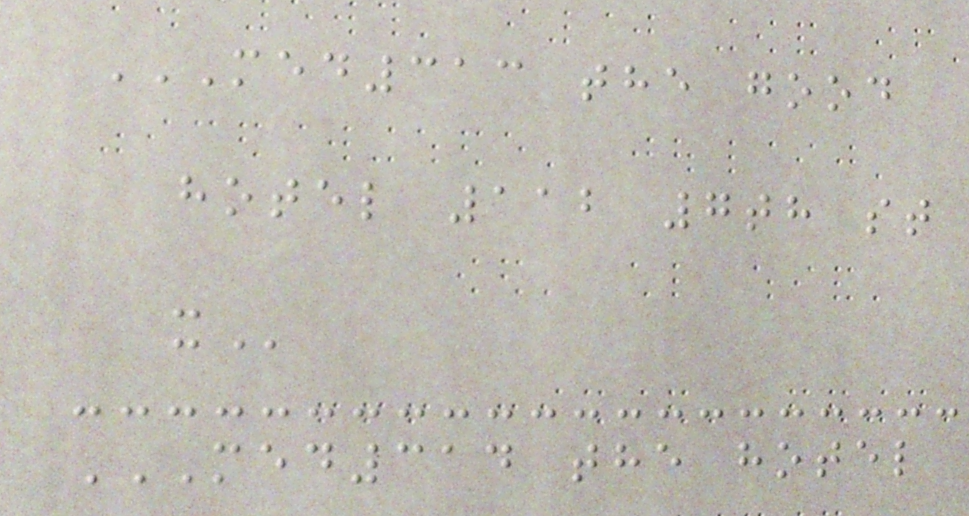MED313 THE GOOD
HOTEL 112 7TH ST
X
MED314 THE HOTEL
